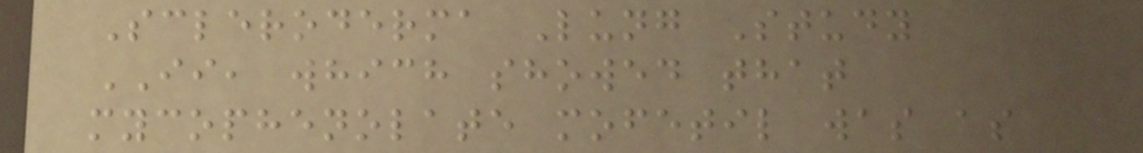Scleroderma Lung Study
II, which showed that
mycophenolate mofetil was as
